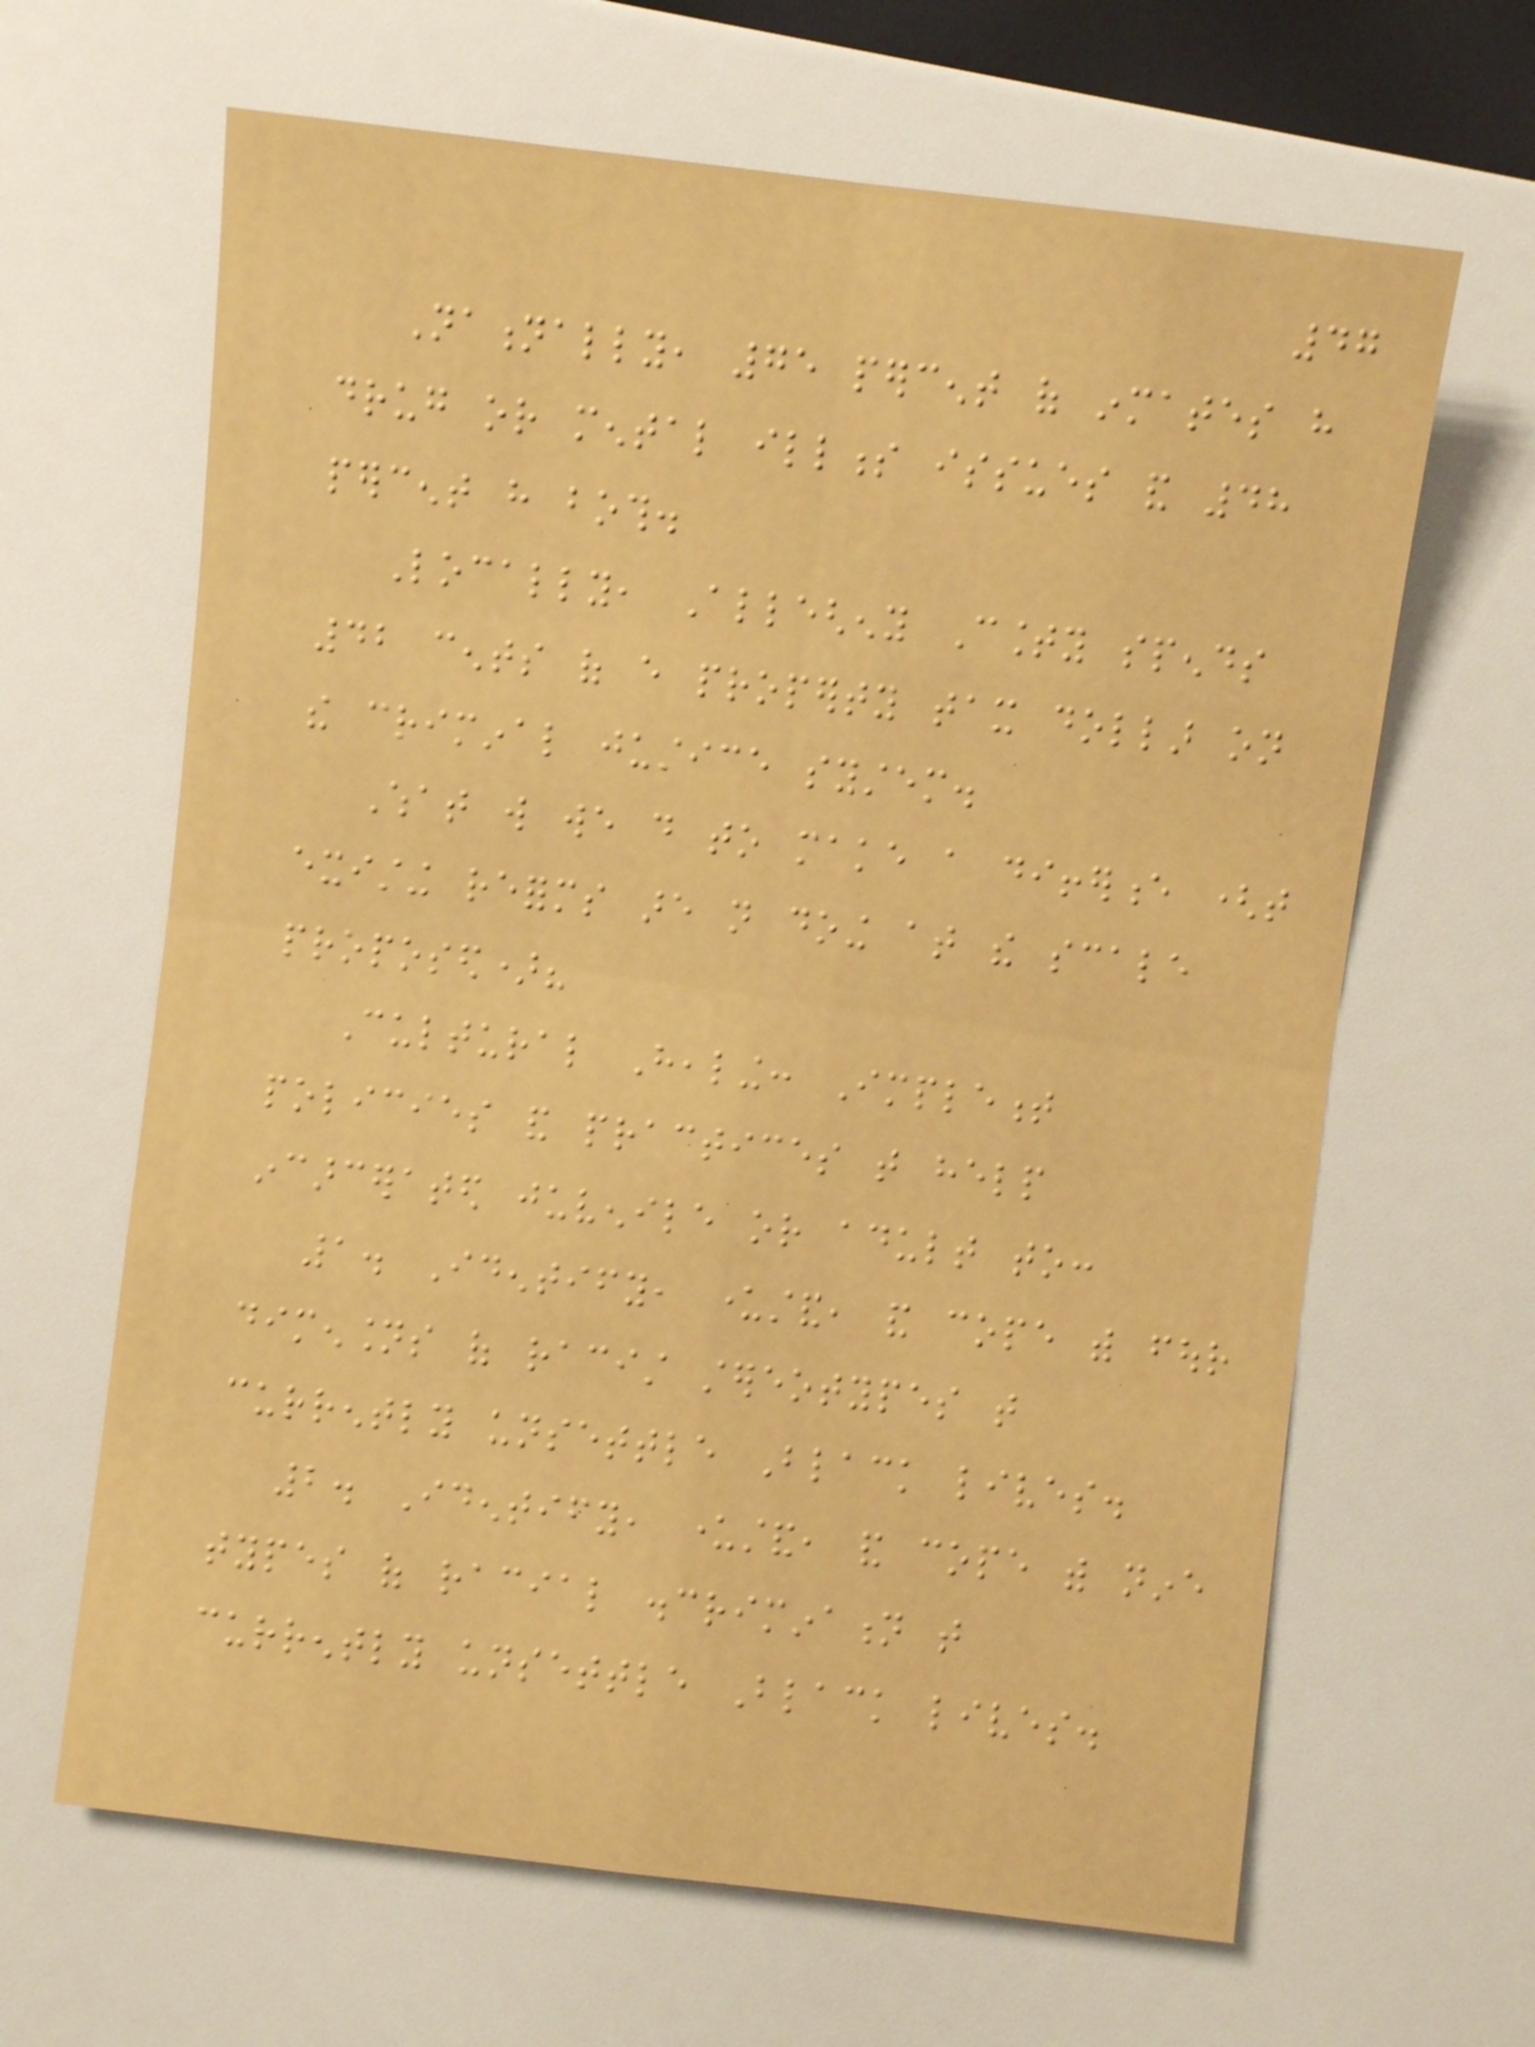47
Nationally, 75 percent of inmates have
drug or mental illness issues and 48
percent have both.
Locally, Allegheny County spends
42 cents of every property tax dollar on
the criminal justice system.
What will we do to make a difference (that
existing reforms are not doing at the scale
proposed)?
Cultural Healing: Implement
policies and practices that help
incarcerated juvenile or adult to:
1. Identify, understand, and cope with four
dimensions of racist stereotypes that
currently unsettle Black lives.
2. Identify, understand, and cope with nine
types of racial discrimination that
currently unsettle Black lives.
